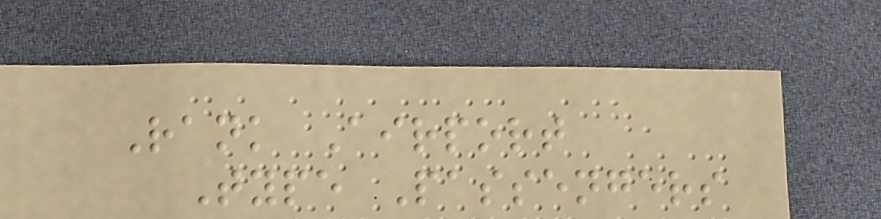Rank Airport
Type Passengers
